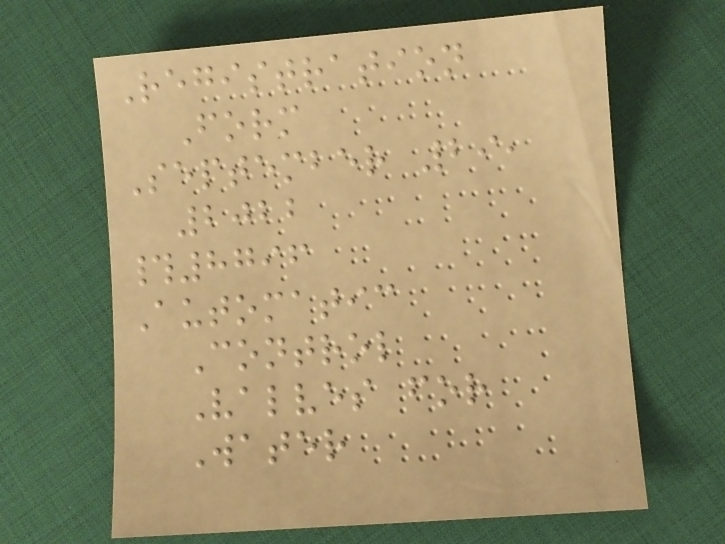Registration
Form
September 29,
2022
#8796
Automatic
Control
Valves for
Water
